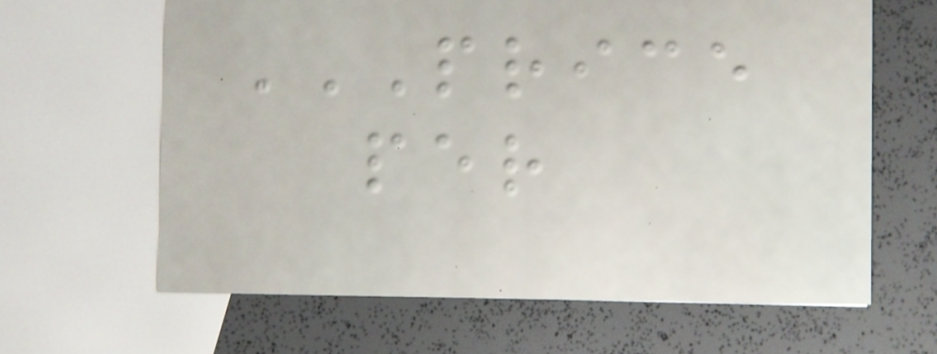PRICE
PER
